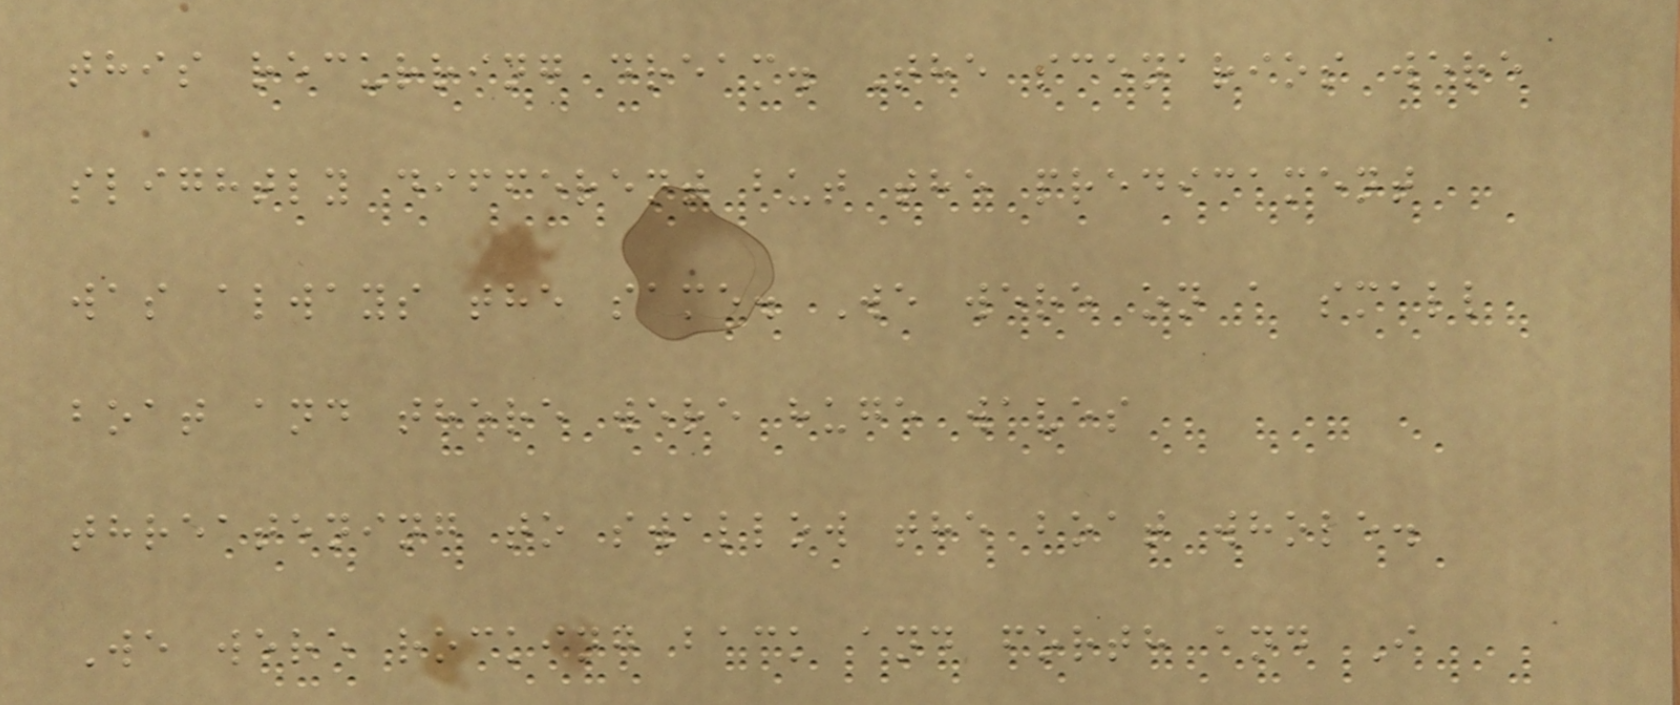this recurring dream. The scenarios were
slightly different but the predicament
was always the same. We were on a small
boat and there were huge waves
threatening to swallow the boat whole.
We were rocking back and forth and I
